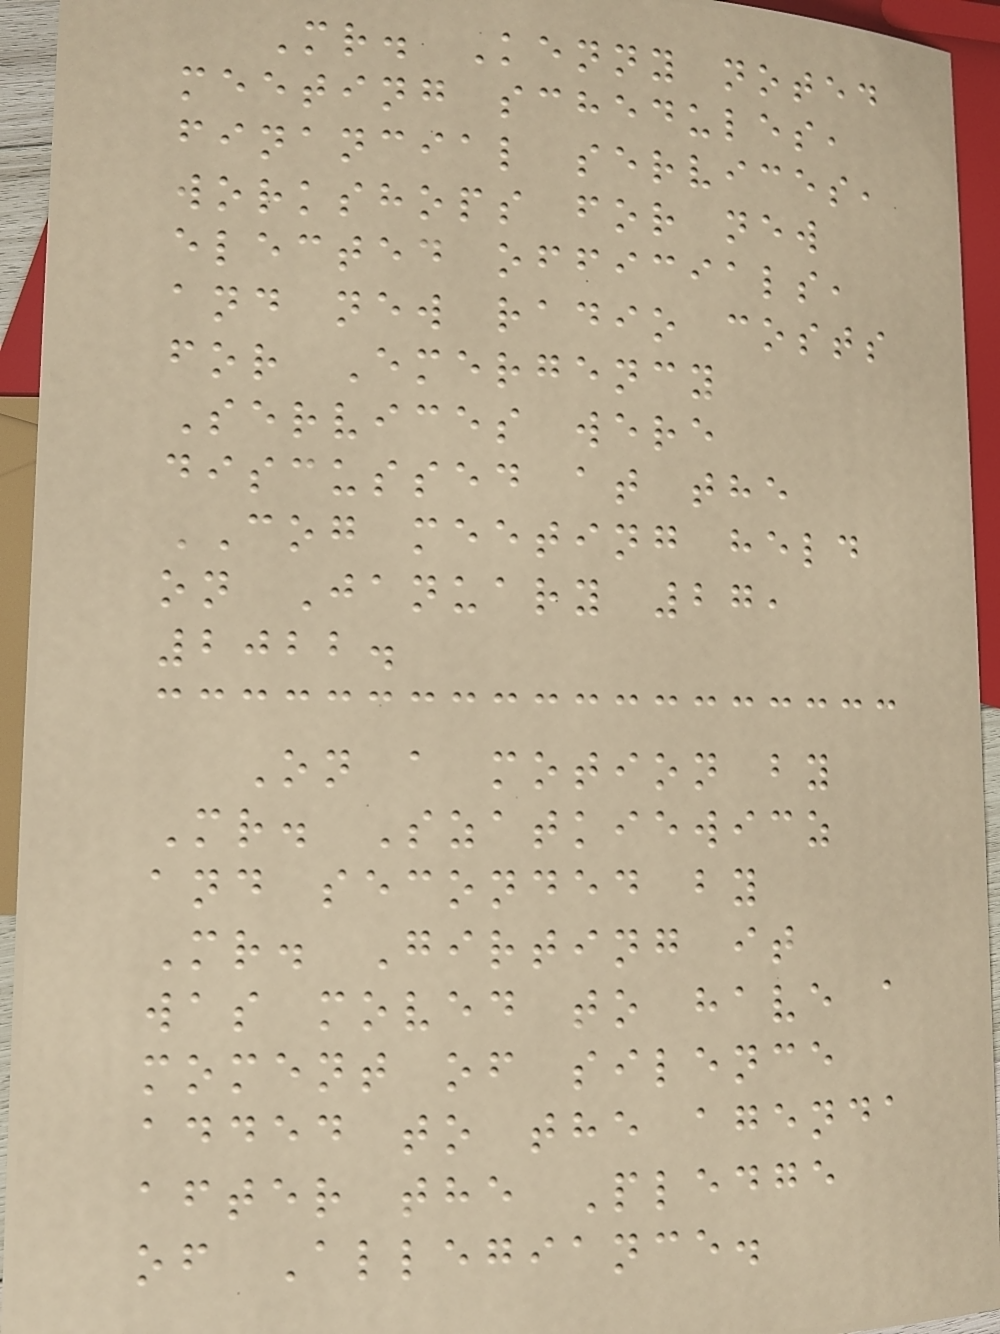Mr. Kenny noted
meeting schedules,
financial services,
workshops for new
elected officials,
and new radio costs
for Emergency
Services were
discussed at the
COG meeting held
on January 27,
2022.
On a motion by
Mr. Szatkiewicz
and seconded by
Mr. Girting it
was moved to have a
moment of silence
added to the agenda
after the Pledge
of Allegiance.
